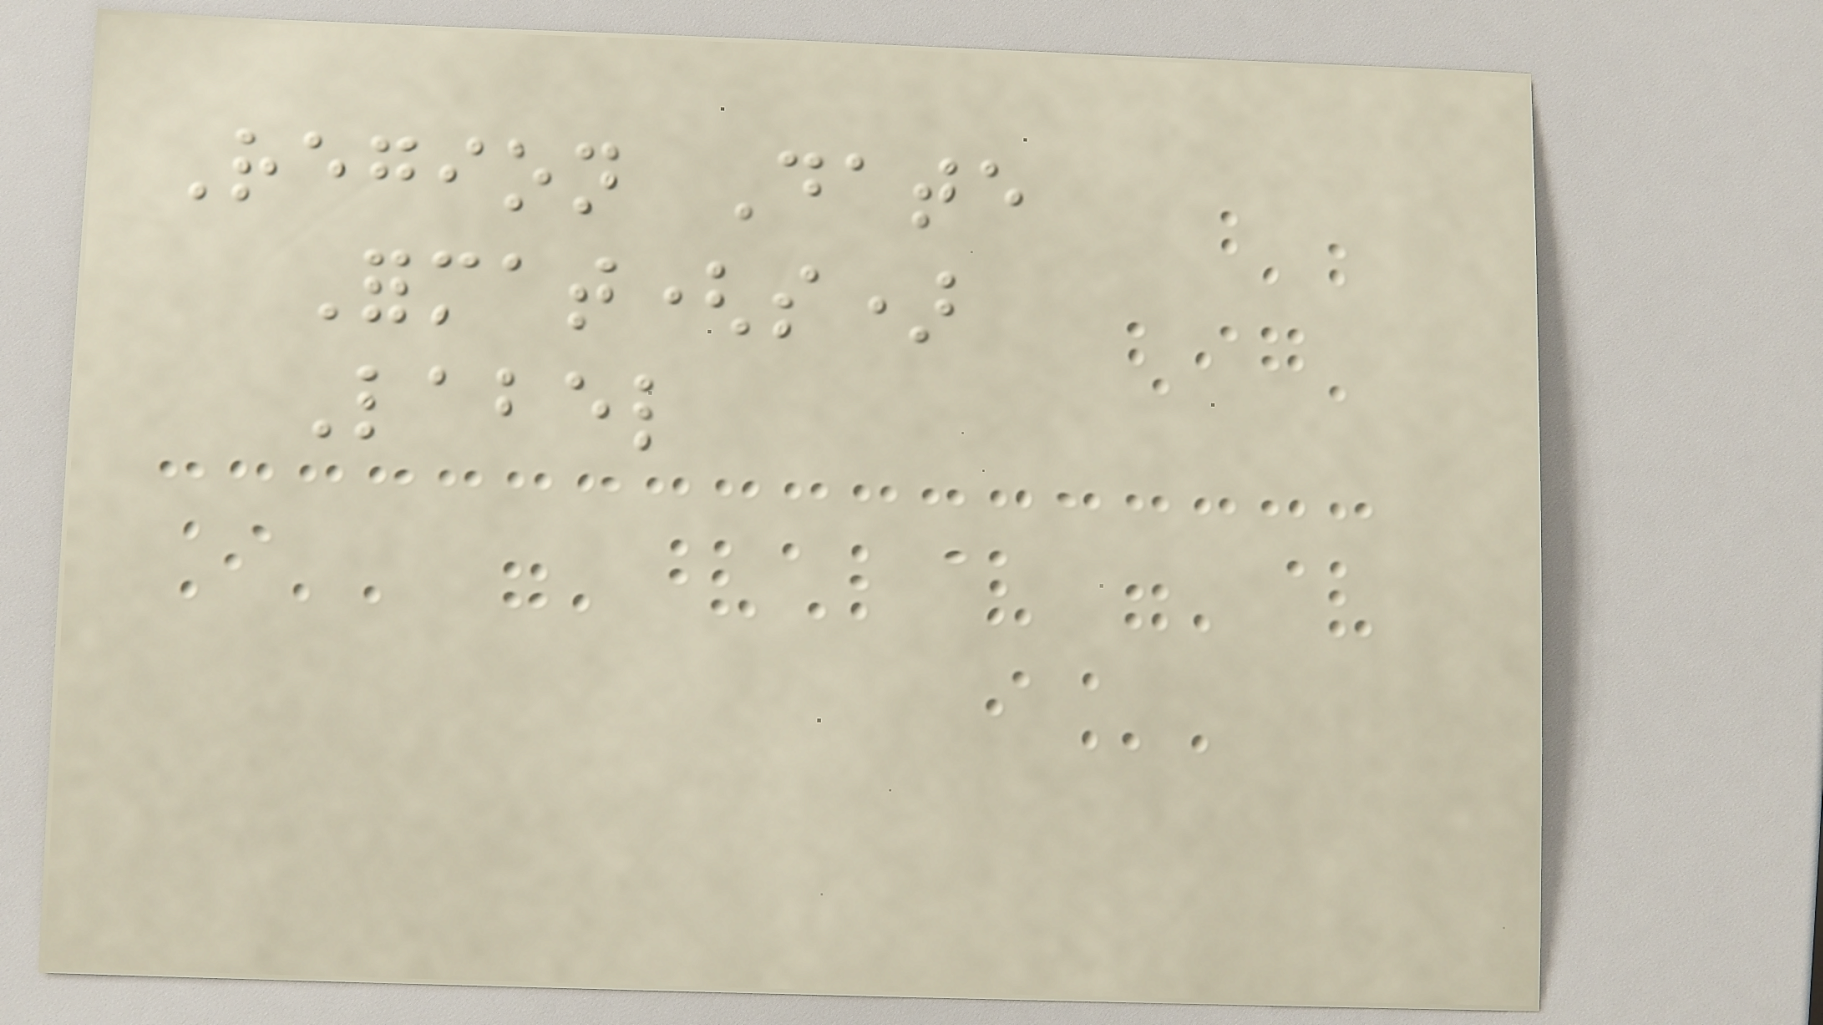Region Date
Format(s)
Label
